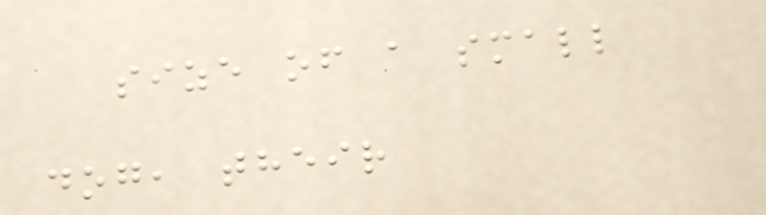size of a small
dog, their
